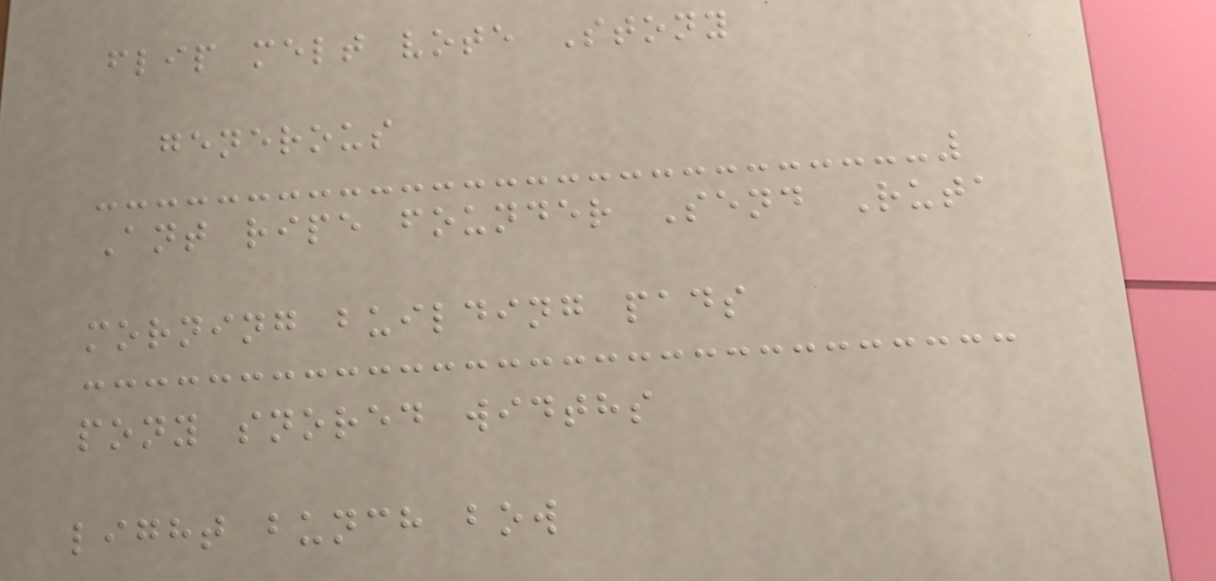flip melt vote Stony
generous
Ant ripe founder Send Ruta
morning building pads
pony snored widths
light bunch bow
